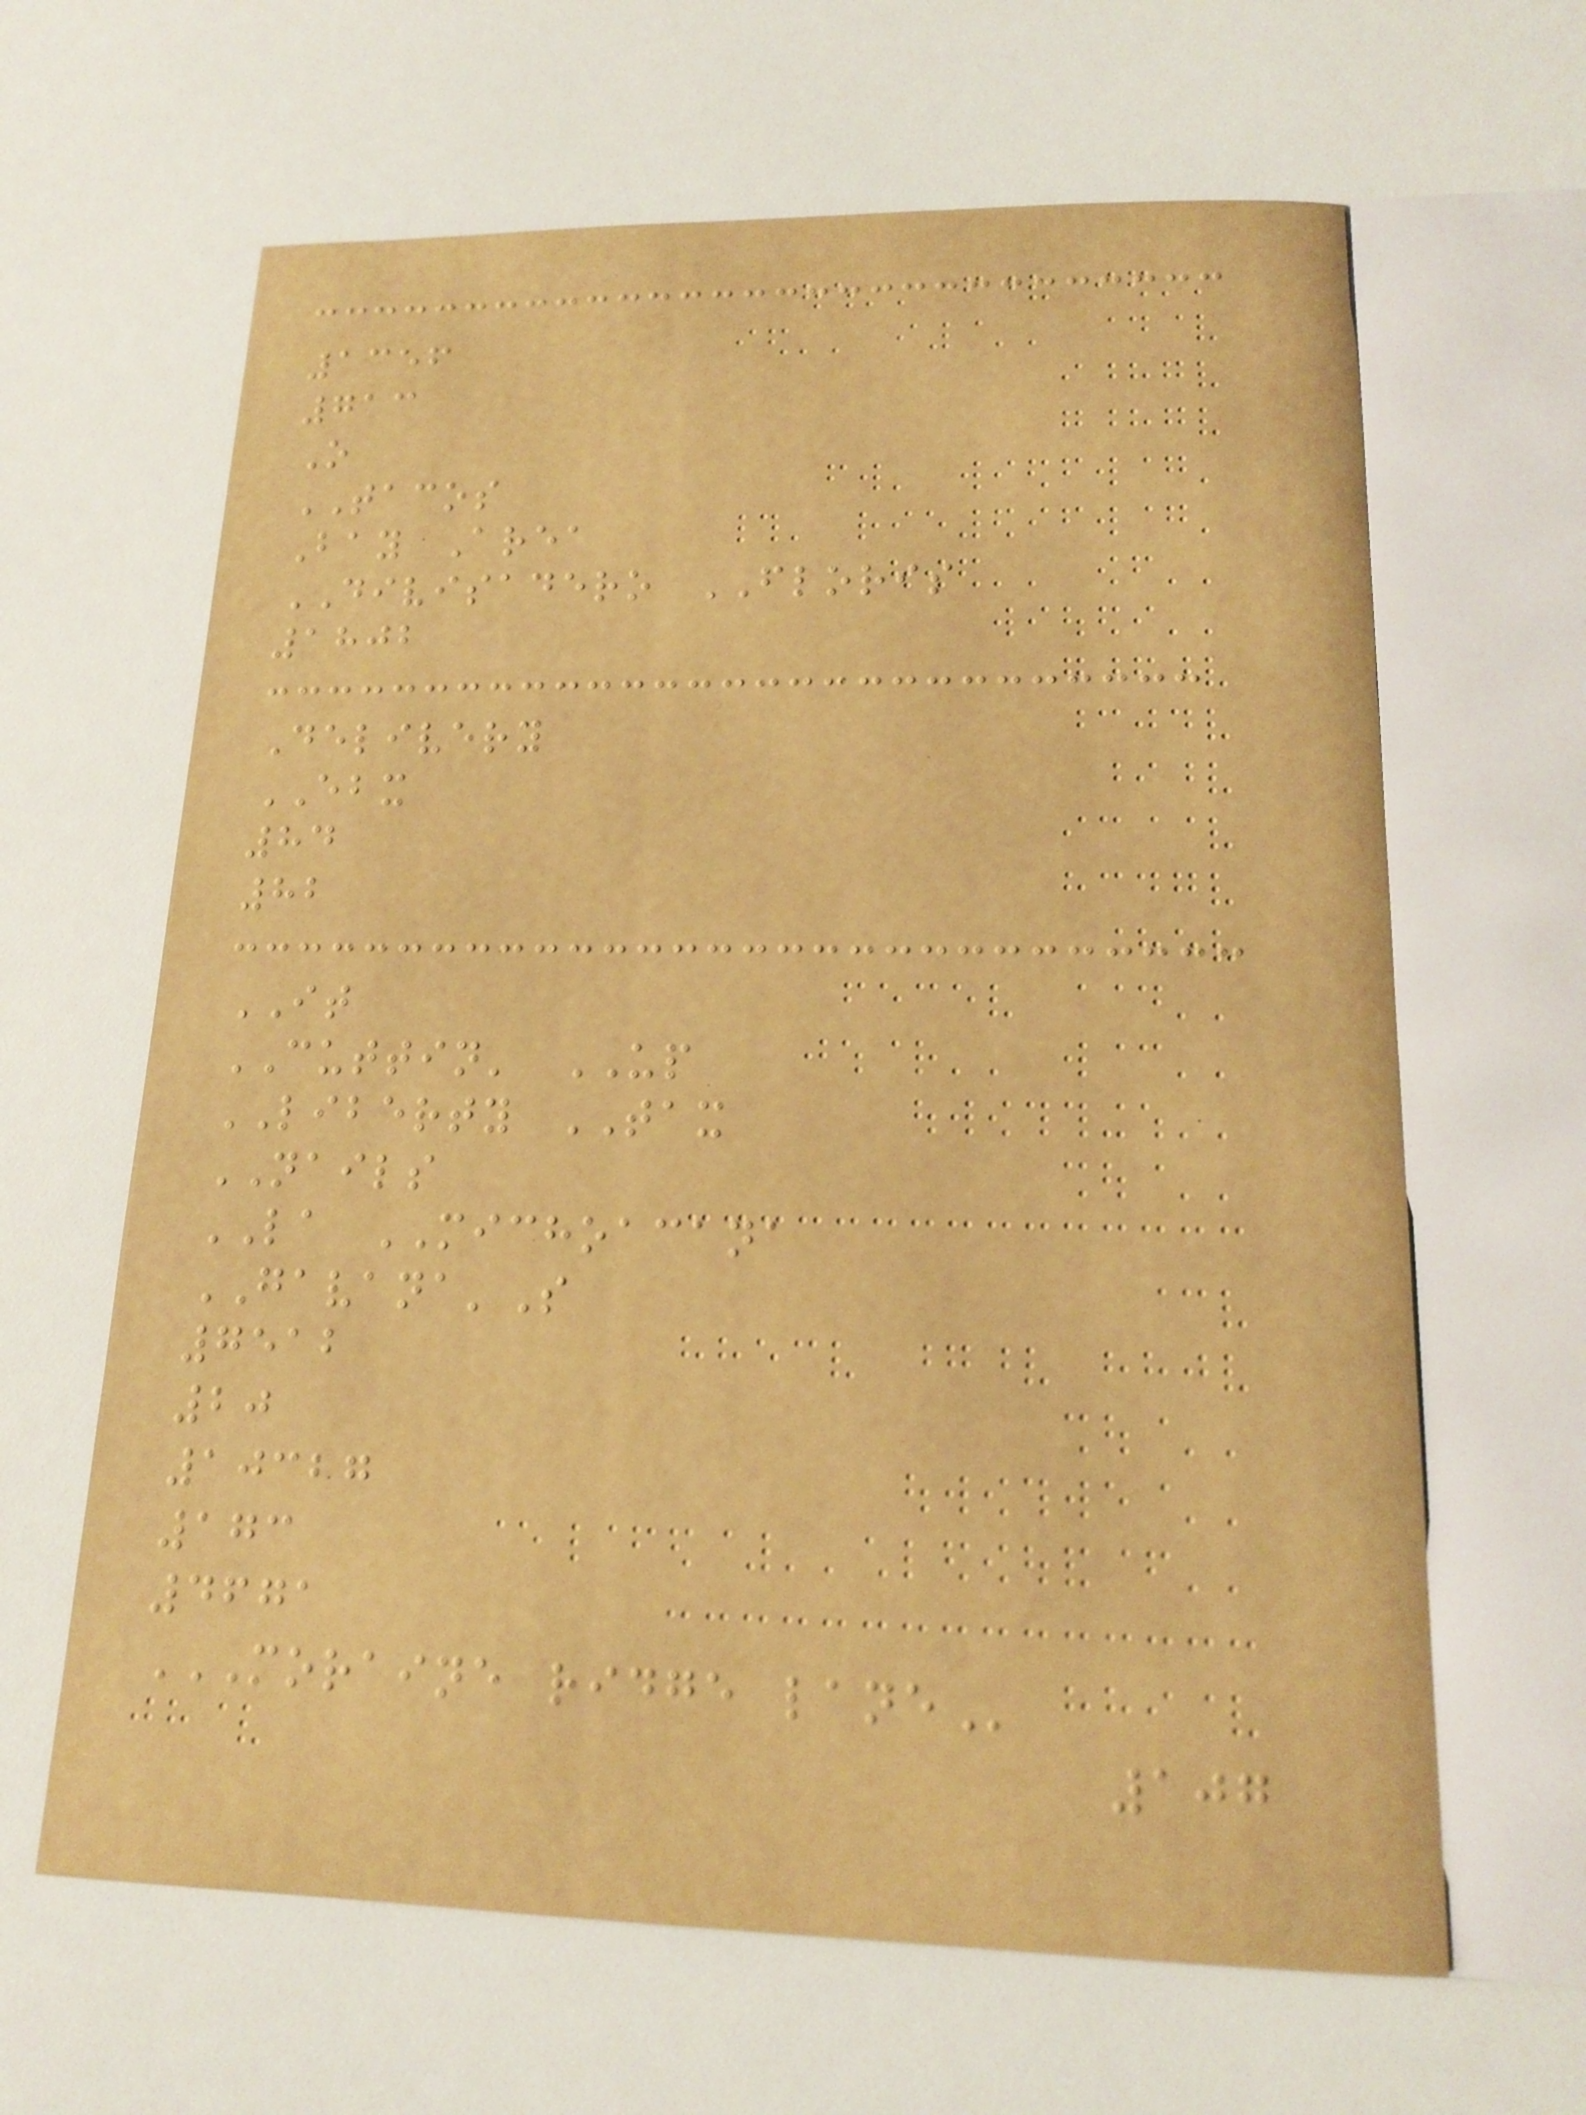1356
713
O
TACOS
Bay Area
DIVISADERO FLORIS
1802
Delivery
EBX
84
82
IT
CUTTIN' UP
LIBERTY TAX
NAILS
LA MICHOACANA
GAVANA'S
7512
20
10327
173
4671
MORAINE RIDGE LANE
107
